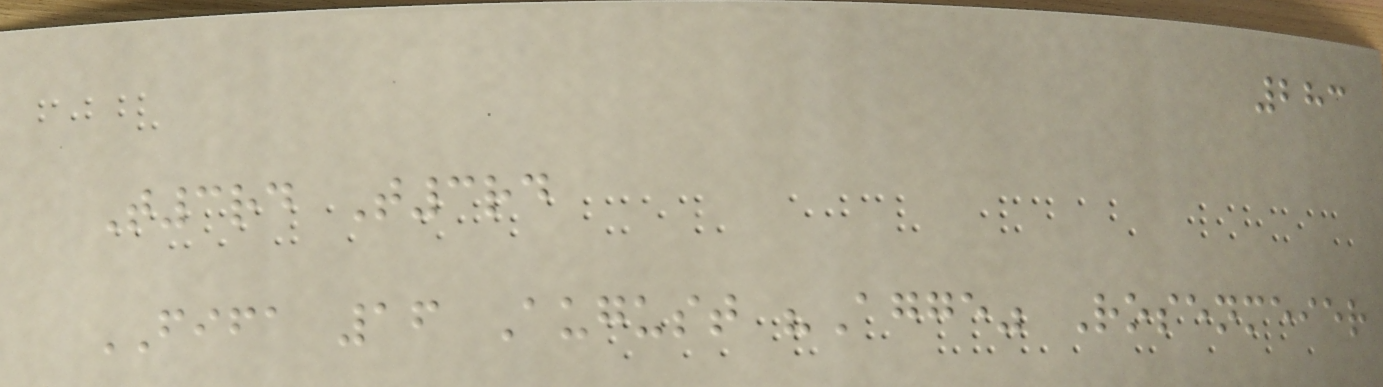283
T3rd T3rd
FIFA 16 August "Agge" Rosenmeier
